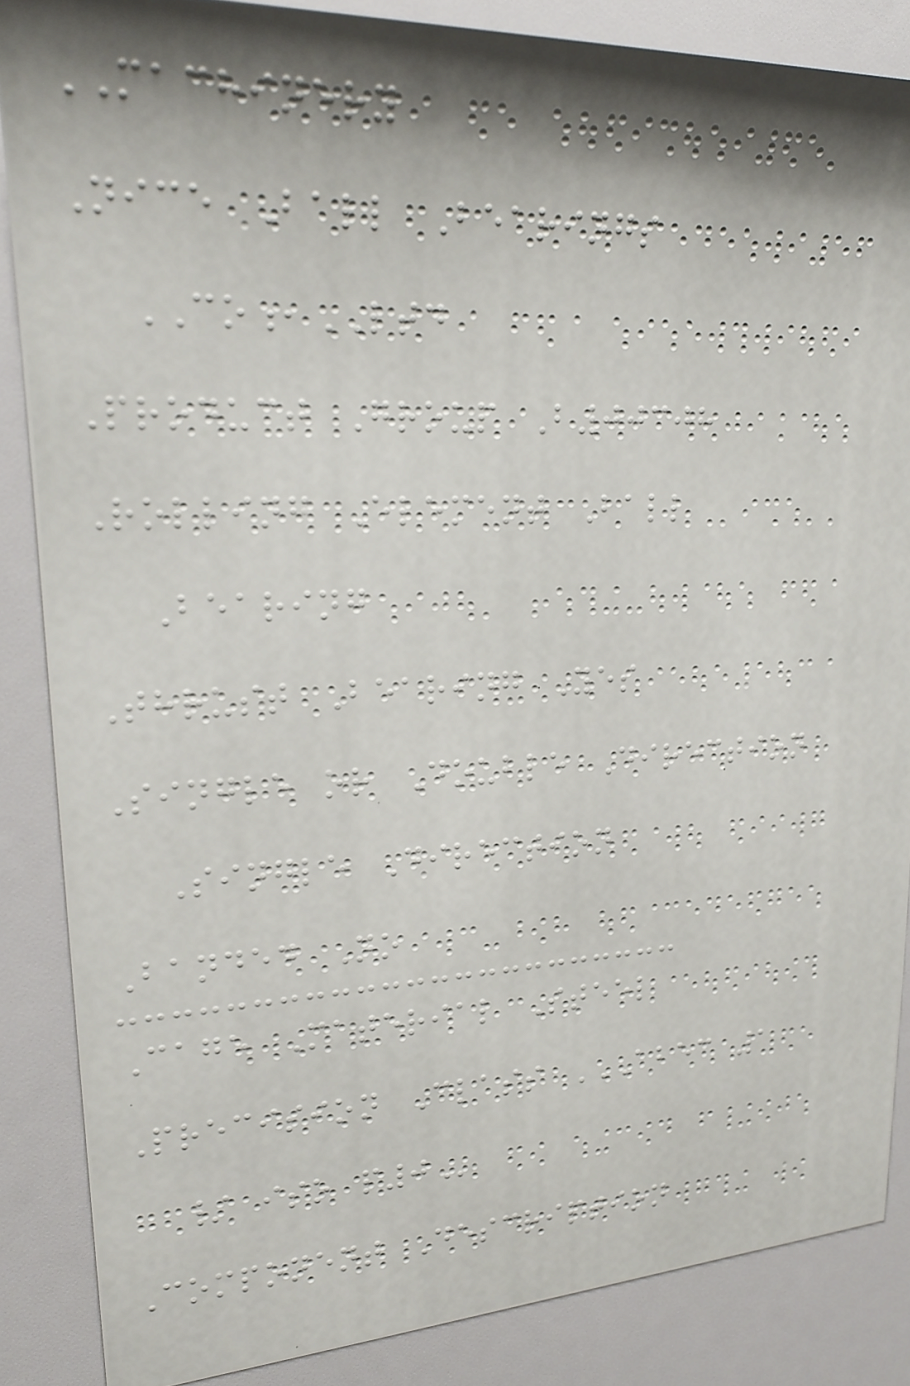MACHINERY
Nice Ball Bearings
CO,LTD
Product Group B00308
Rolling Element Ball
Bearing
Thrust Bearing Yes
Single or Double Direction
Single Direction
Banded No
Cage Material Steel
Precision Class ABEC 1
/ ISO P0
Component Description
